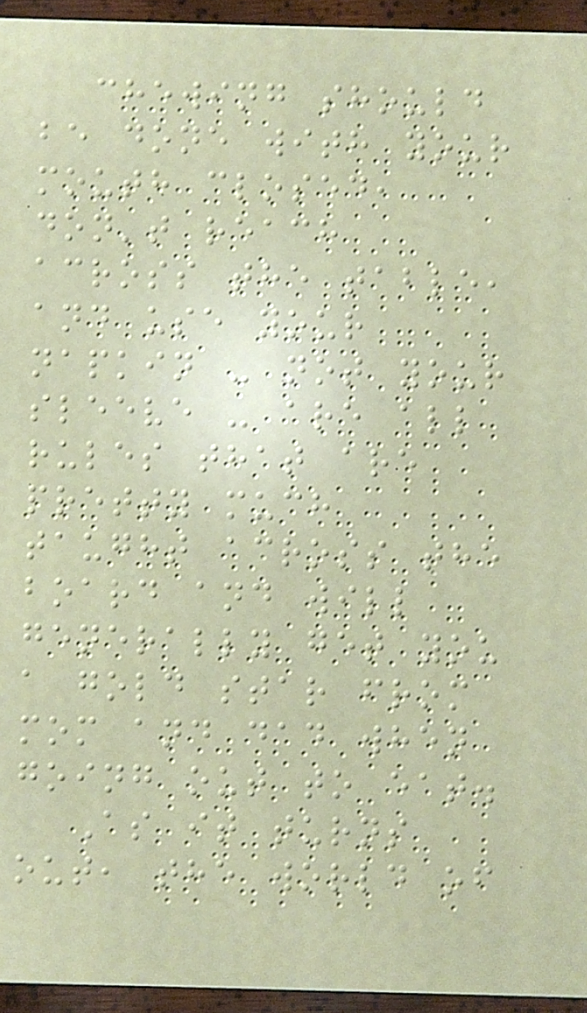chewing should
be done with your
mouth closed,
don't reach
across the table,
and use your
napkin - not your
sleeve - are all
rules that are
pretty much
taught across the
board and will
generally get you
a gold star from
mom and dad when
going out to eat.
As it turns
out, the world of
